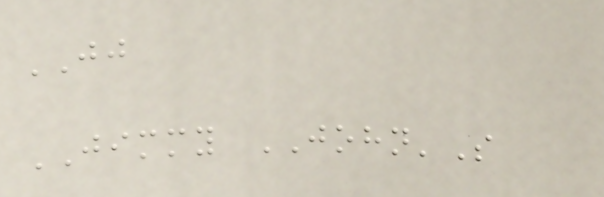JJ
JIMMY JOHN'S
